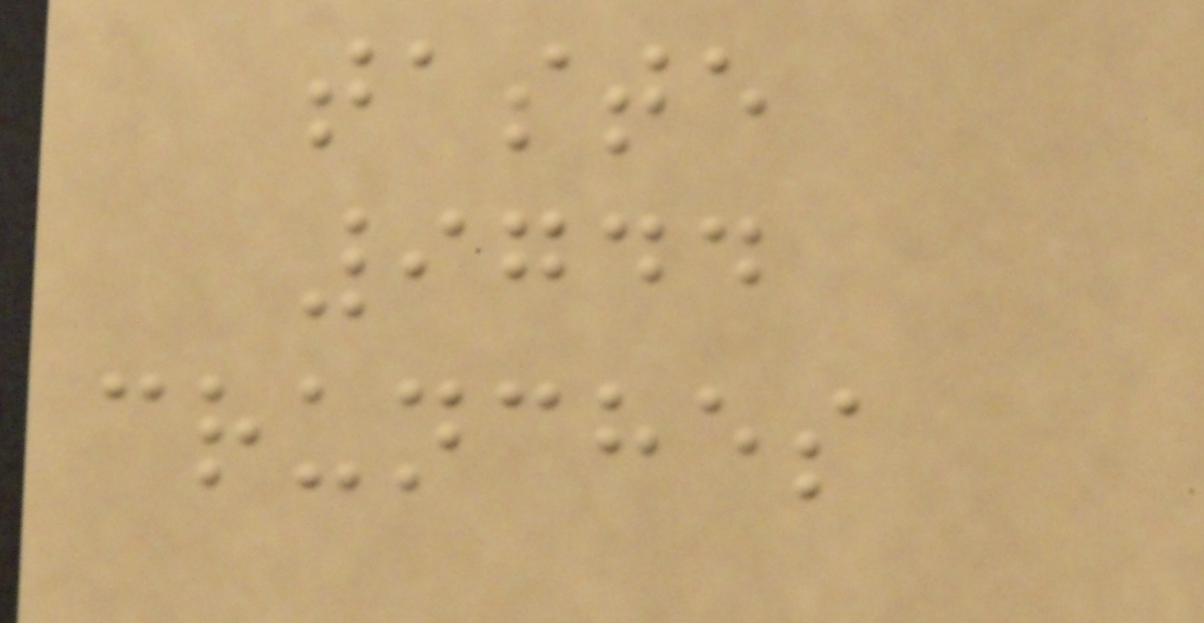taste
9744
crunches
